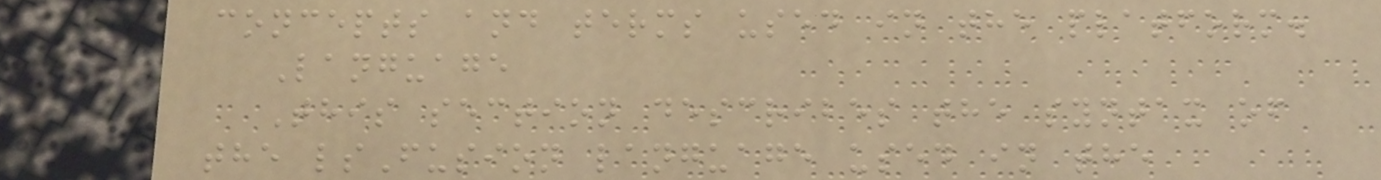concepts and terms used in the platform.
Language
This section describes the syntax of
the lsFusion language used in the
